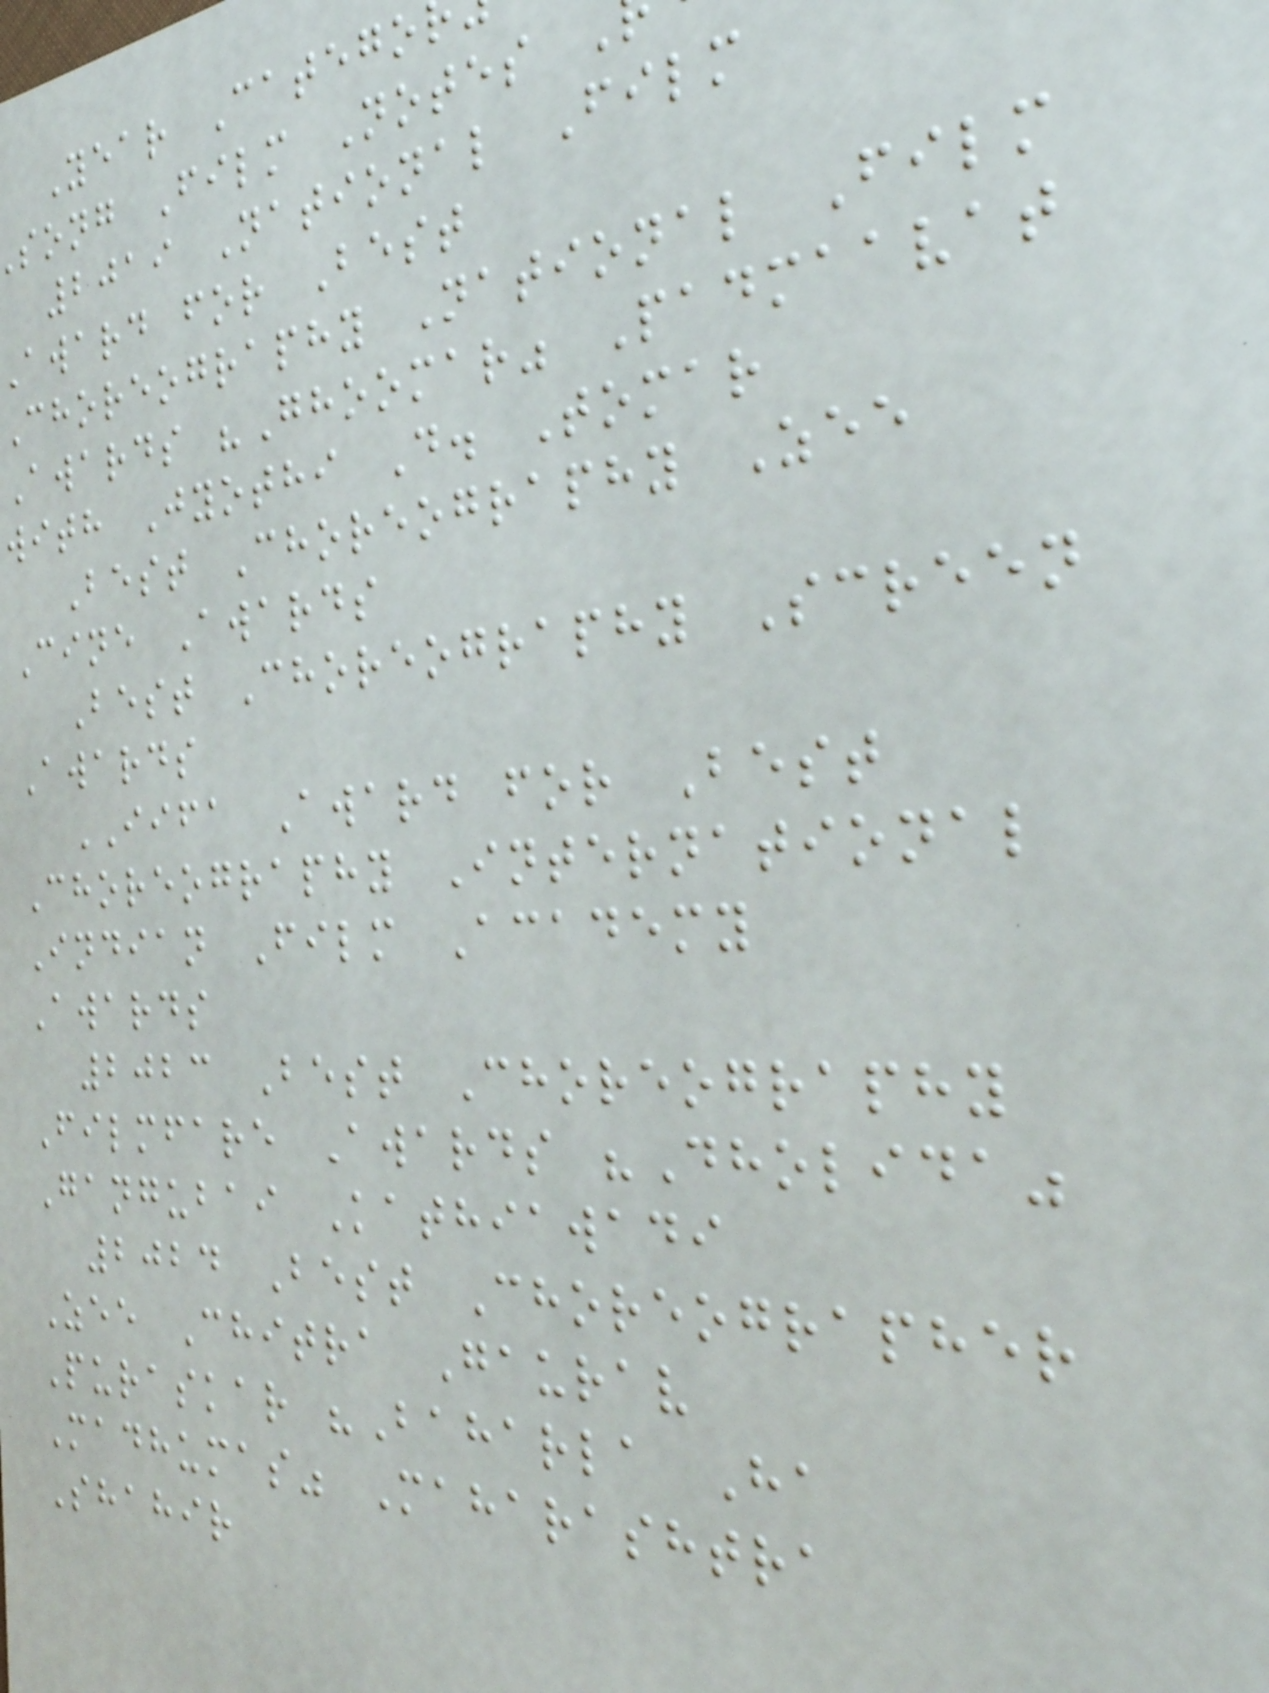Year Catego
song Film Notes
2019 National Film
award for Best
Choreography National Film
Awards "Ghoomar" Padmaavat
with Jyothi D. Tomar
Best Choreography Zee
Cine Awards
Best Choreography Screen
Awards
IIFA Award for Best
Choreography International
Indian Film Academy
Awards
2023 Best Choreography
Filmfare Awards "Dholida"
Gangubai Kathiawadi
2024 Best Choreographer
Zee Chitra Gaurav
Puraskar "Baharla Ha
Madhumas" Maharashtra
Shahir
